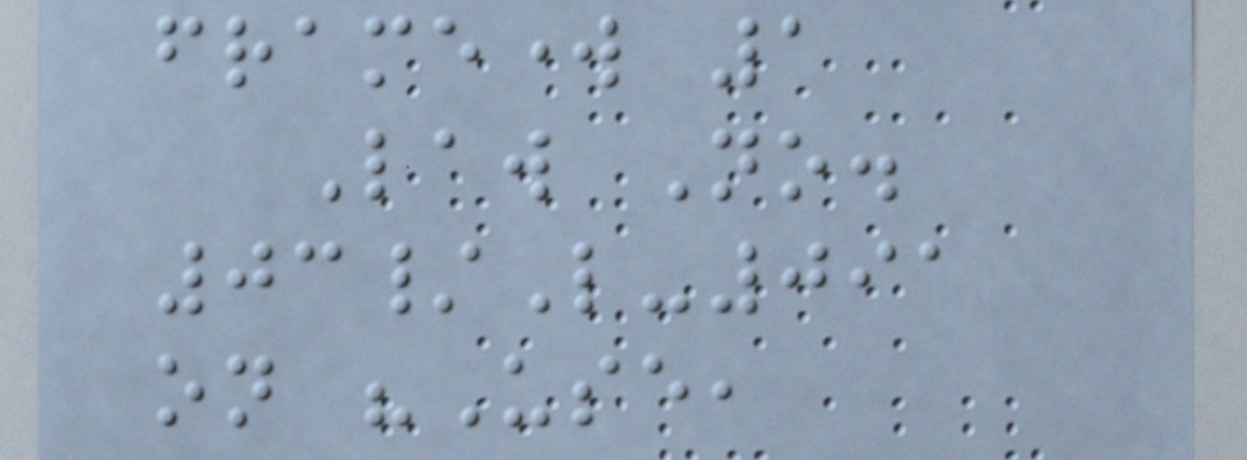framework 1
Law No.
03/L-091
on "Use,
